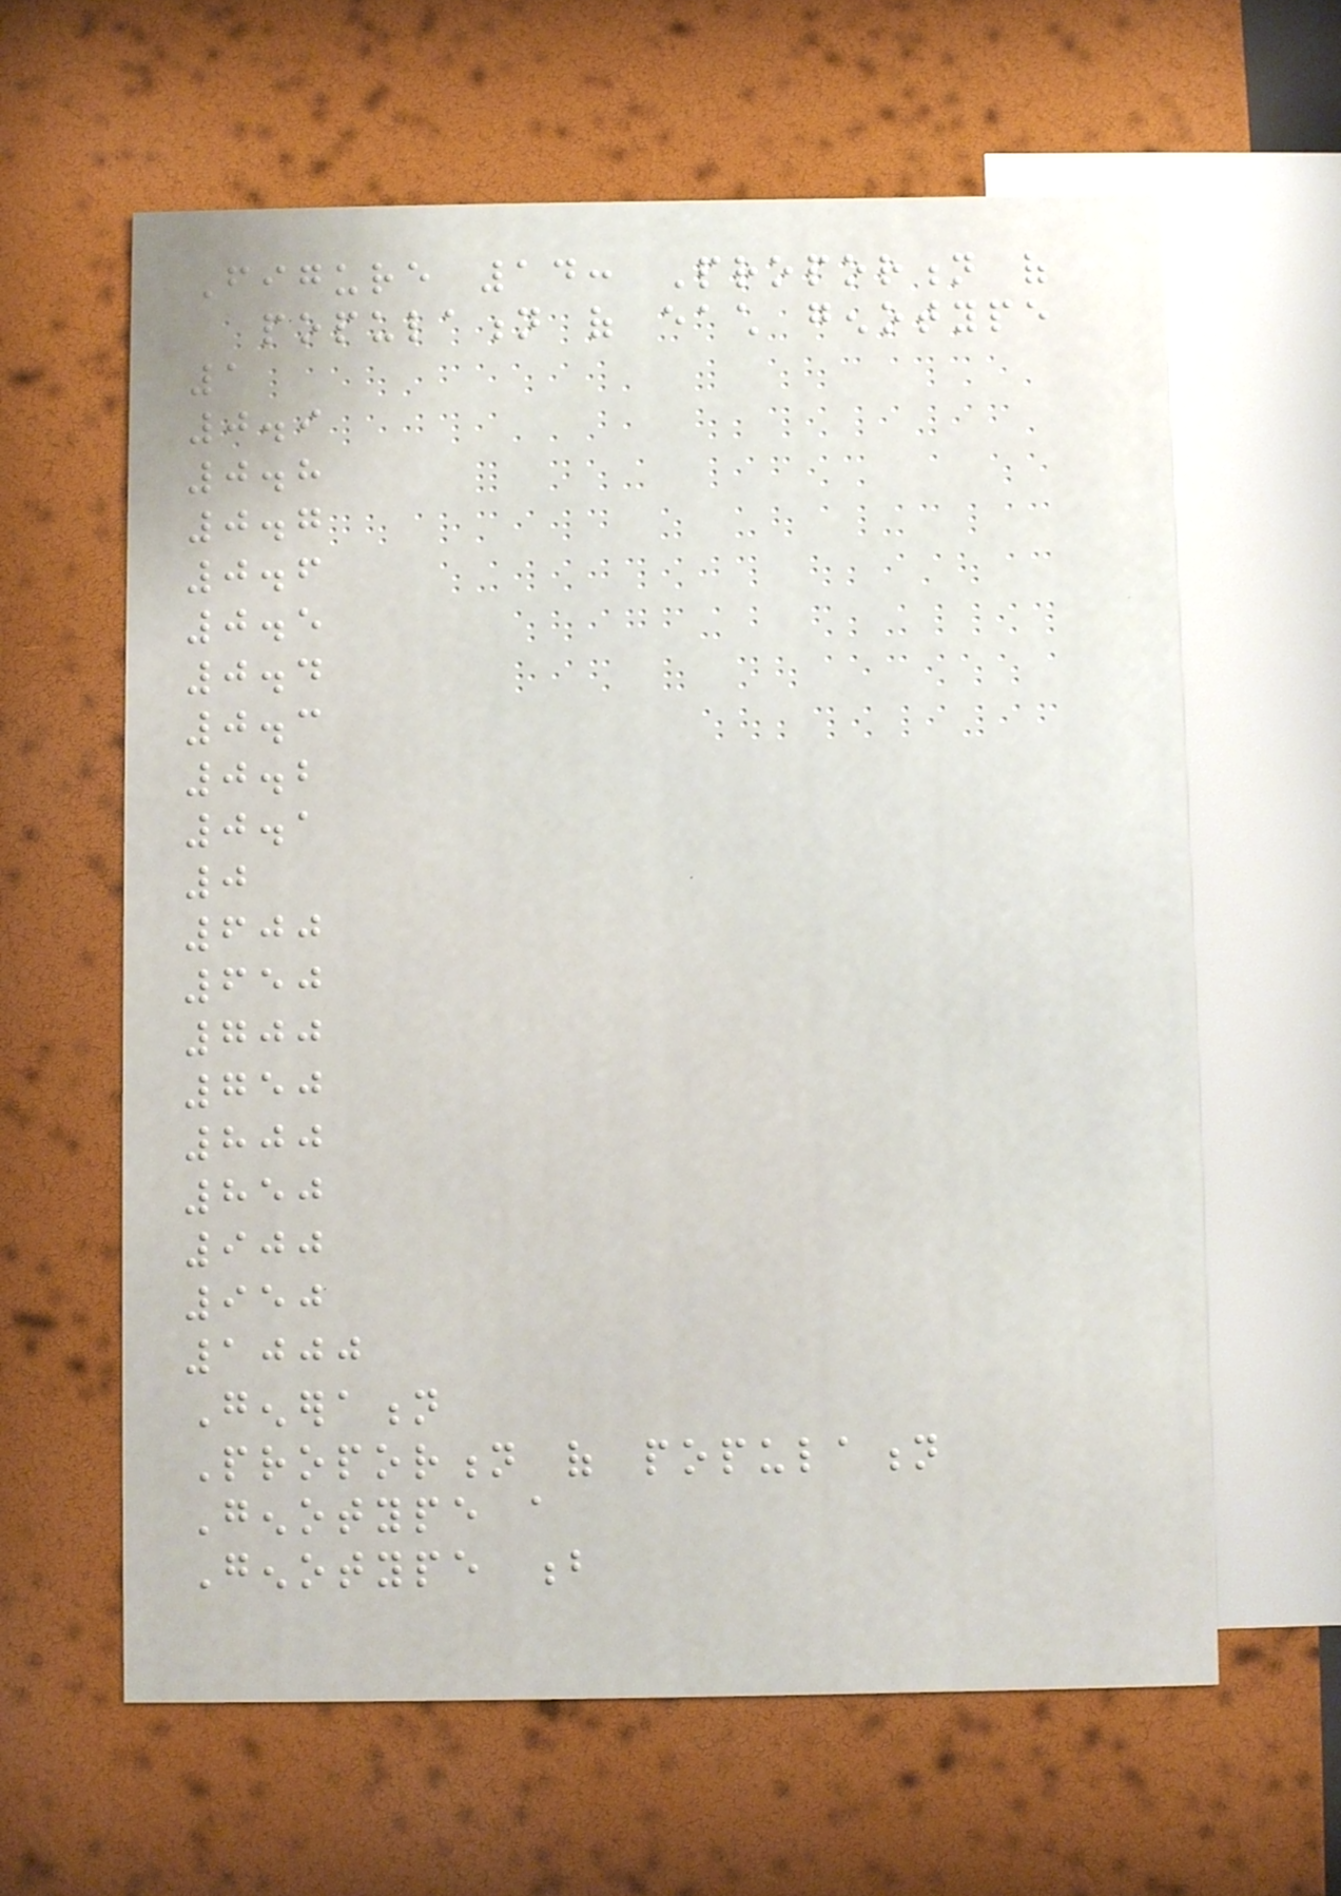Figure 14: Proportion of
population of each genotype
1
0.9
0.8
0.7
0.6
0.5
0.4
0.3
0.2
0.1
0
600
650
700
750
800
850
900
950
1000
Generation
Proportion of population
Genotype a
Genotype b
